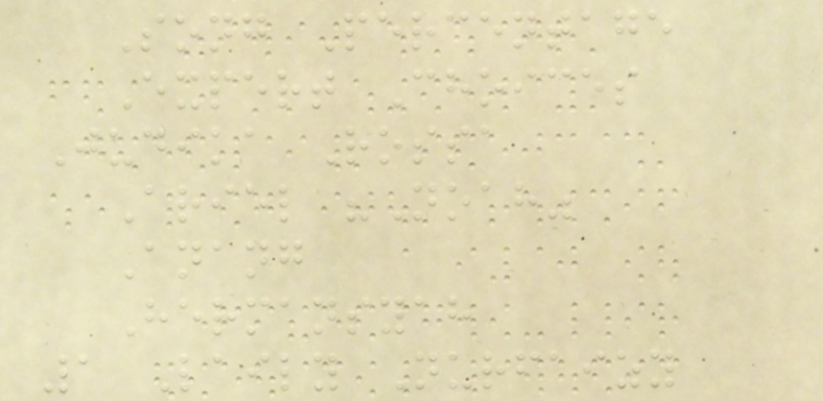Song Percentage
Expert Choices
Judika Rossa
Ariel "Noah"
Anang
Hermansyah
1 Laily Nurfaizy
